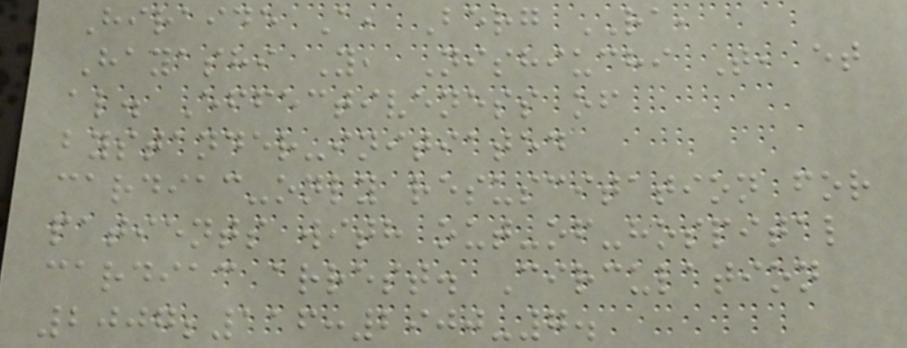Hiraide A, Berg RA,
Hayashi Y, Nishiuchi T, et
al. Effectiveness of
bystander-initiated
cardiac-only resuscitation for
patients with out-of-hospital
cardiac arrest. Circulation
2007;116:2900-7.
